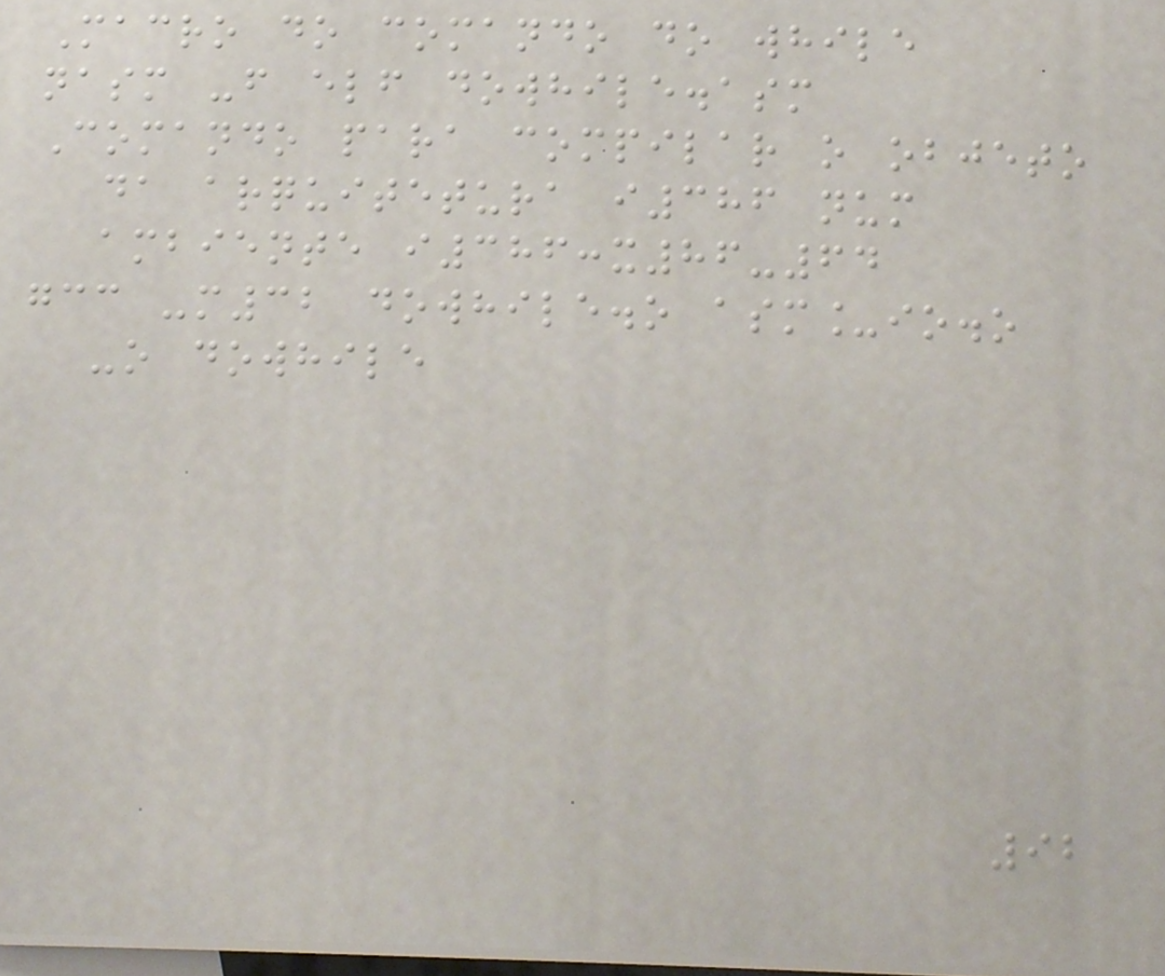Macro do comando do while
nasm -f elf dowhile.asm
Comando para compilar o objeto
da arquitetura i386 num
ambiente i386:x86-64
gcc -m32 dowhile.o asm_io.o
-o dowhile
92
